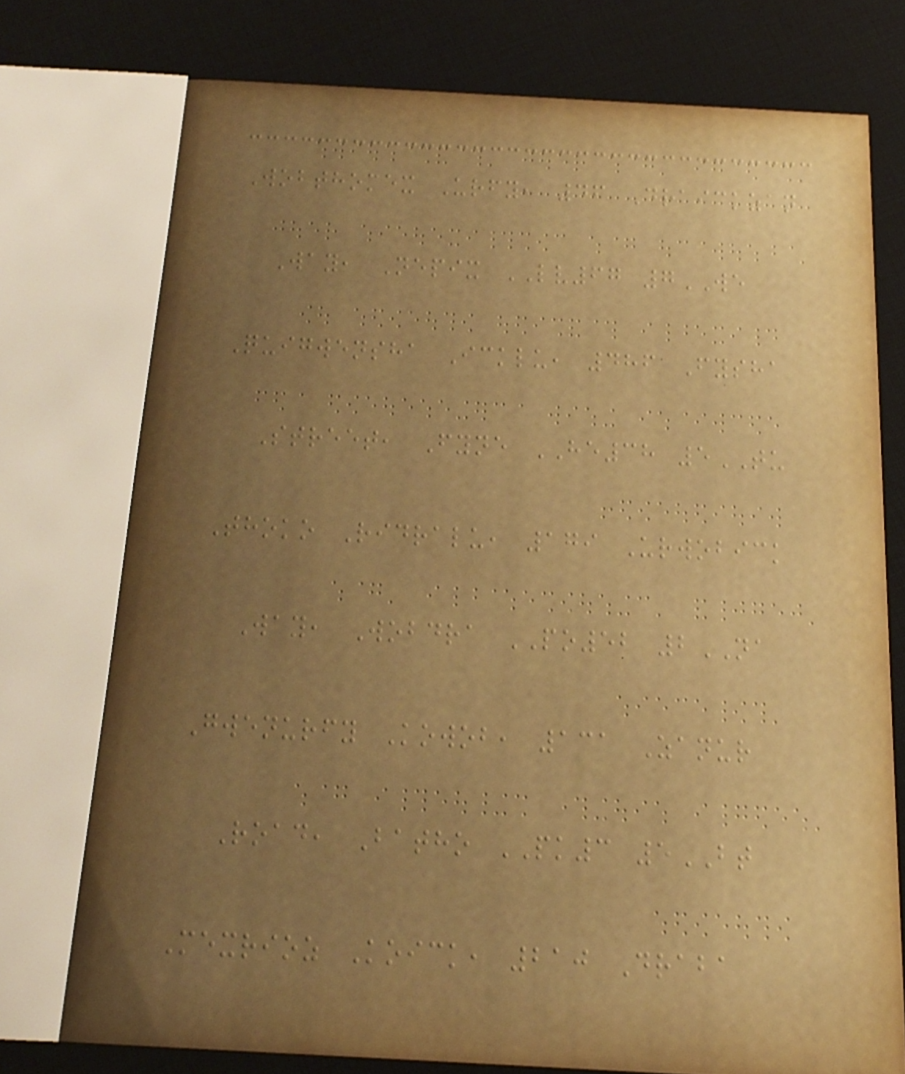Wobthomex Urfy, 46 Draickzan
Way, Nepix LV67 7WE
Quigwensha Icklu, 486 Fysha
Street, Fyne HE38 5TU
Thoko Ridralu, 179 Urwobick
Way, Wobdra PO52 2NA
Gwenurfy Kowob, 131 Zanur
Road, Batho PK3 5BT
Mexrioz Koick, 210 Draba
